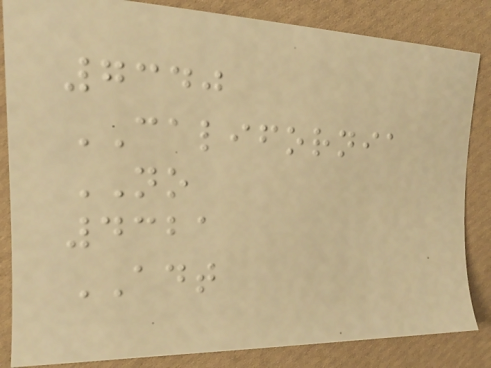7340
CALIFORNIA
NO
4321
ADT
